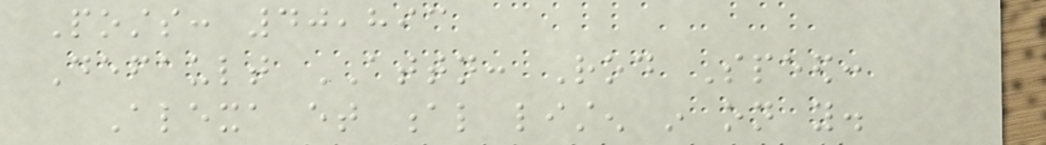Posts: 40,893
Default ATTN: Rod Speed:
Alexa et al listen in on you.
